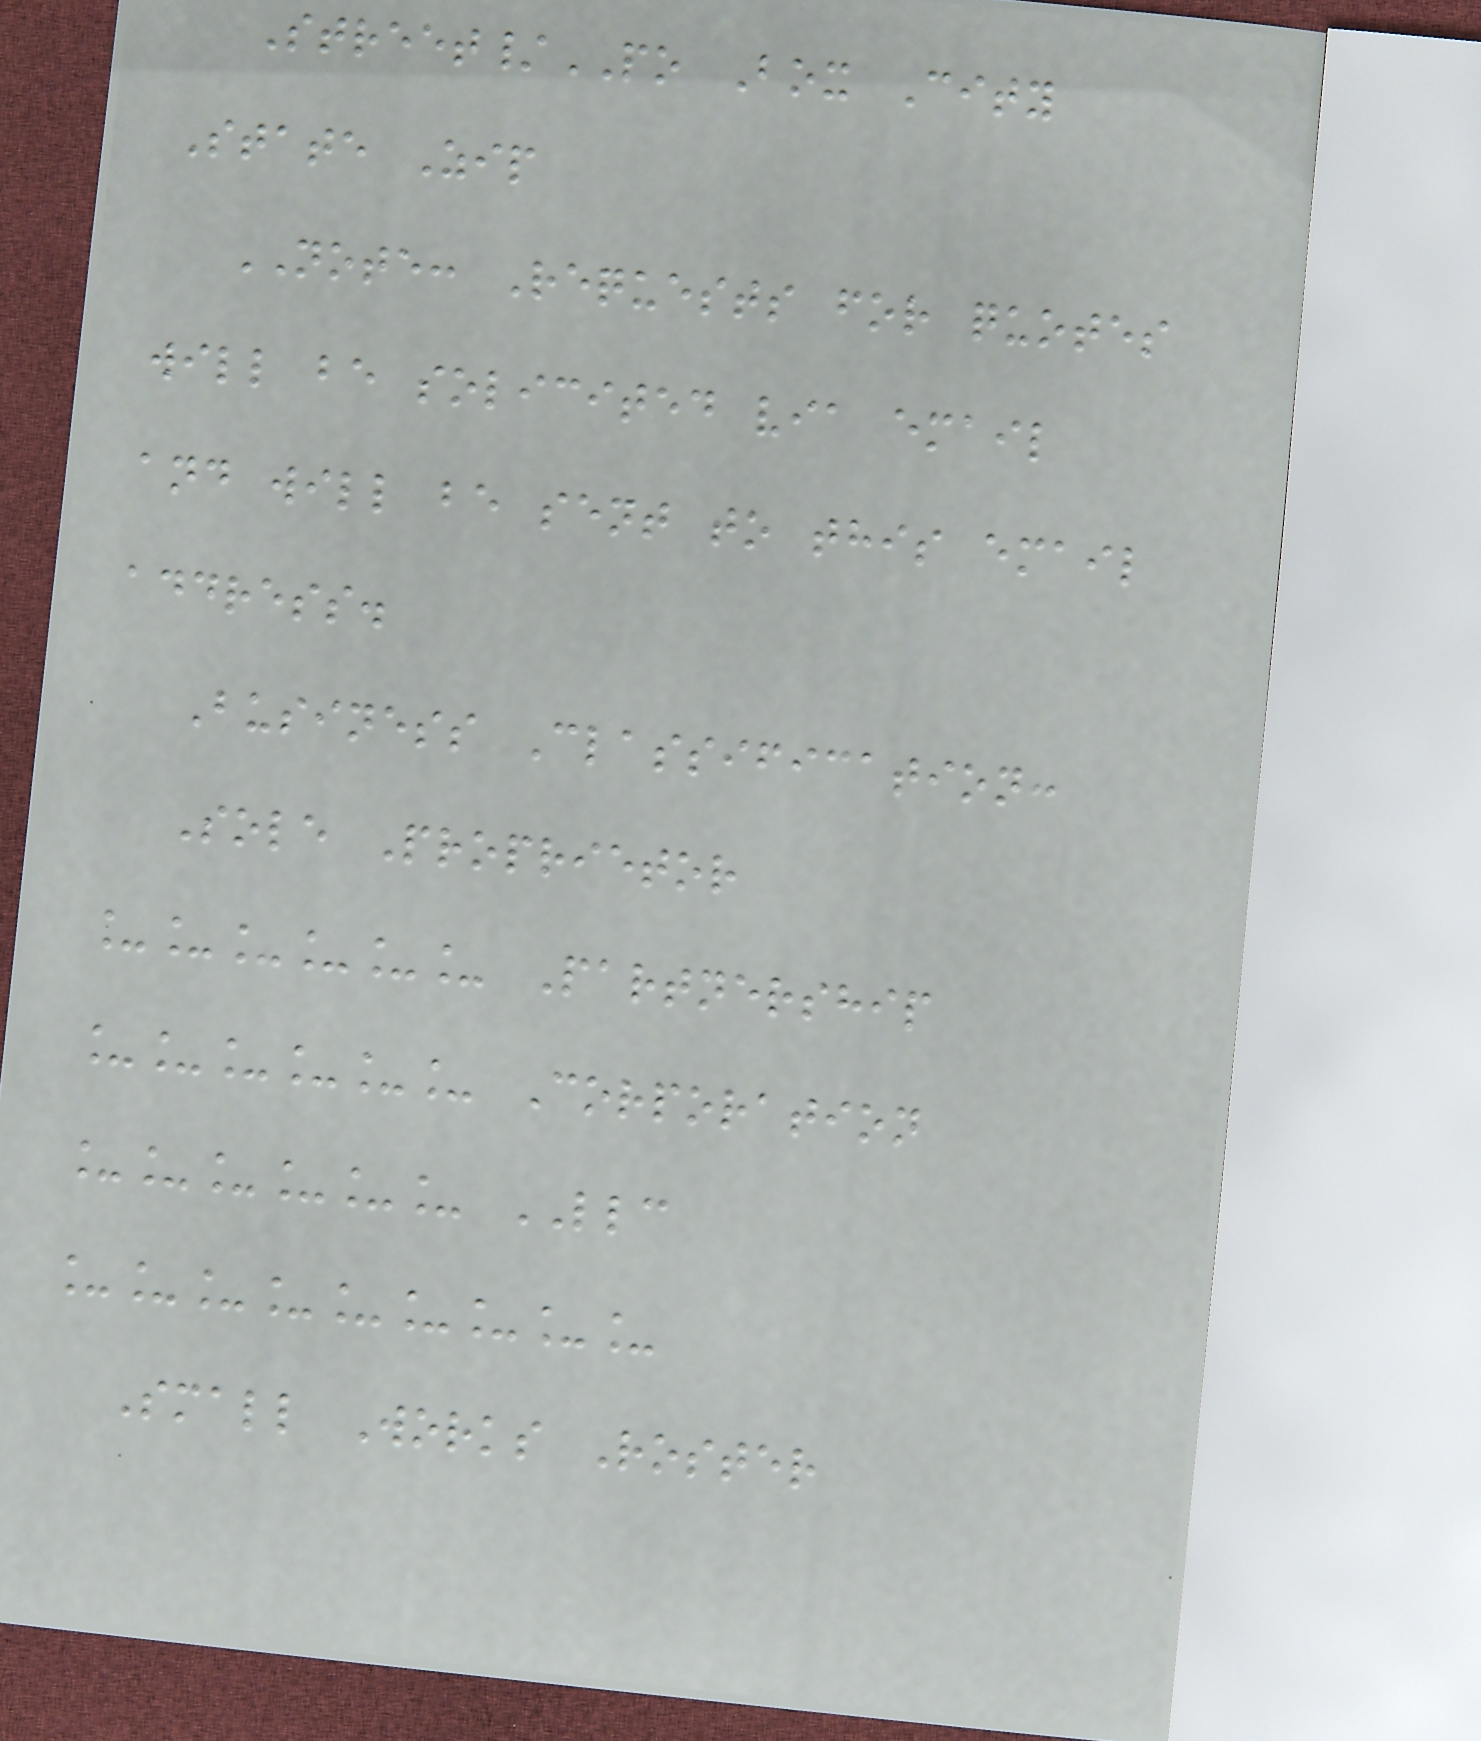Street/PO Box City
State Zip
NOTE: Requests for quotes
will be solicited via email
and will be sent to this email
address.
Business Classification:
Sole Proprietor
______ Partnership
______ Corporation
______ LLC
_________
Small Works Roster
